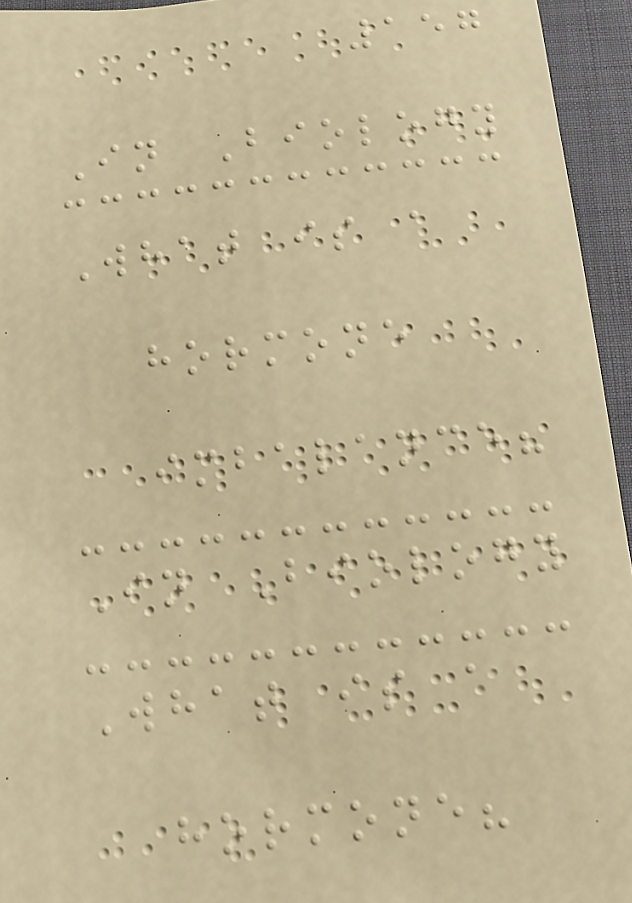157
In Biology
What is a
hormone
imbalance?
In Biology
What is a
hormone?
